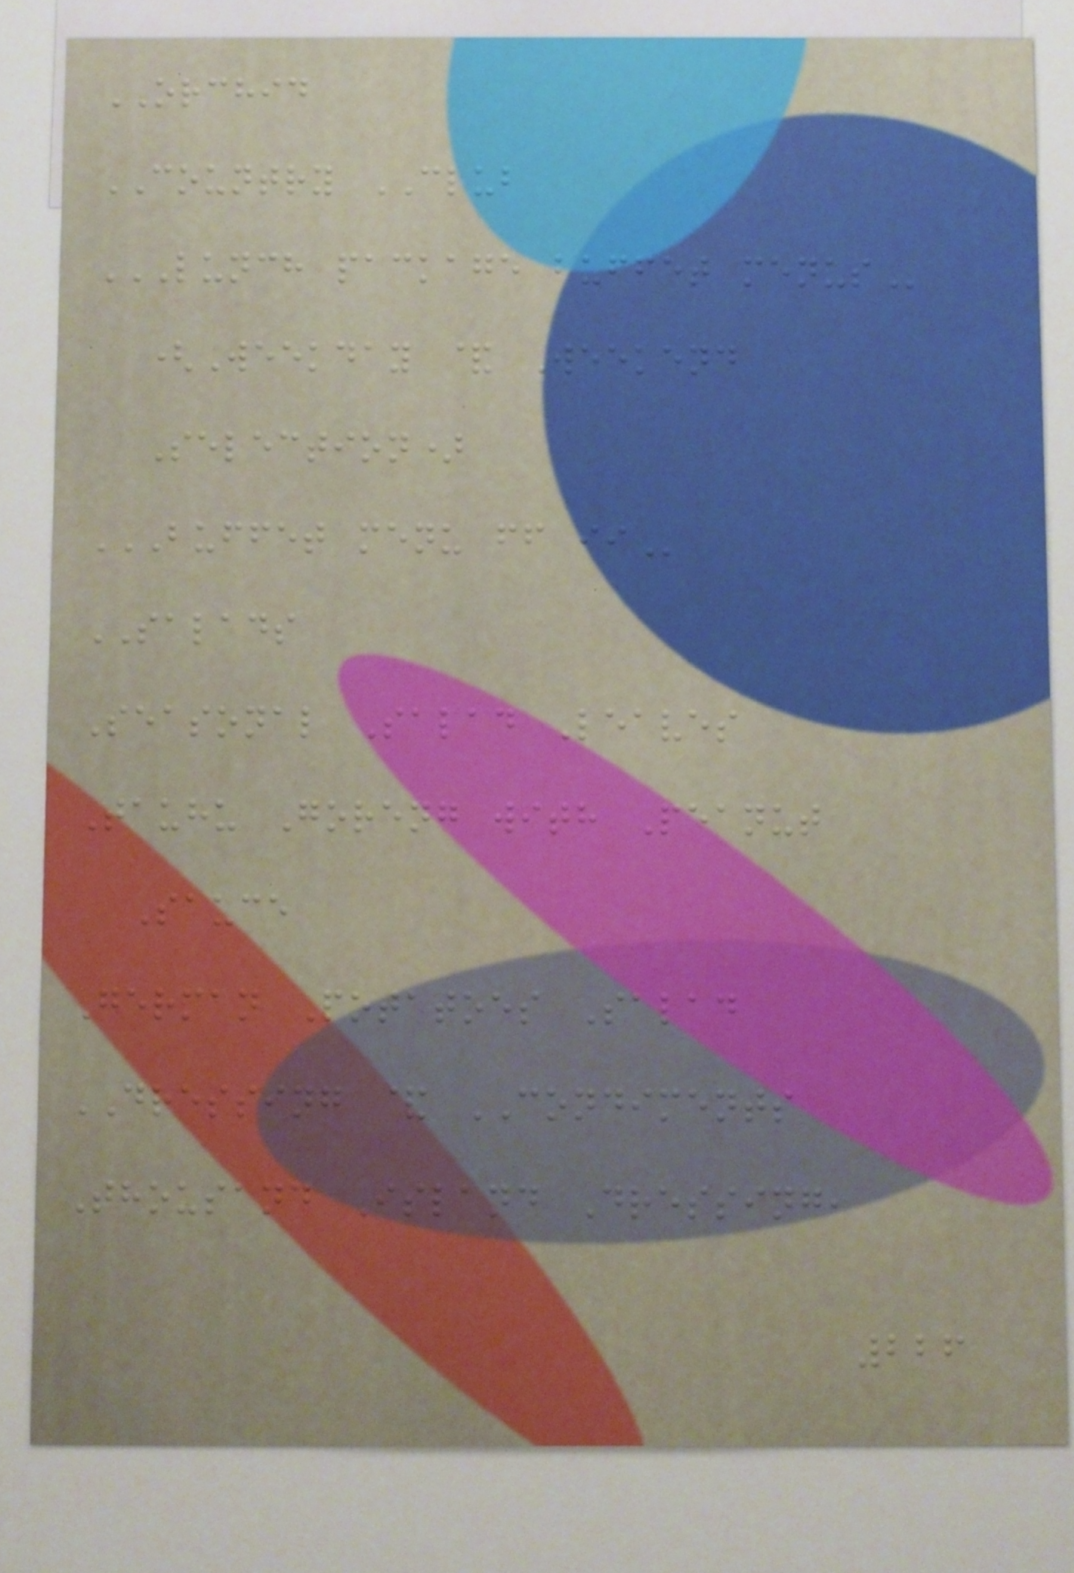ORCHID
COUNTRY CLUB
LUNCH PACKAGE BUFFET MENUS
(Weekday & Weekend
Selection)
BUFFET MENU FF II
SALADS
Seasonal Salad Leaves
Tauhu Goreng with Peanut
Sauce
German Potatoes Salad
DRESSING & CONDIMENTS
Thousand Island Dressing,
226
